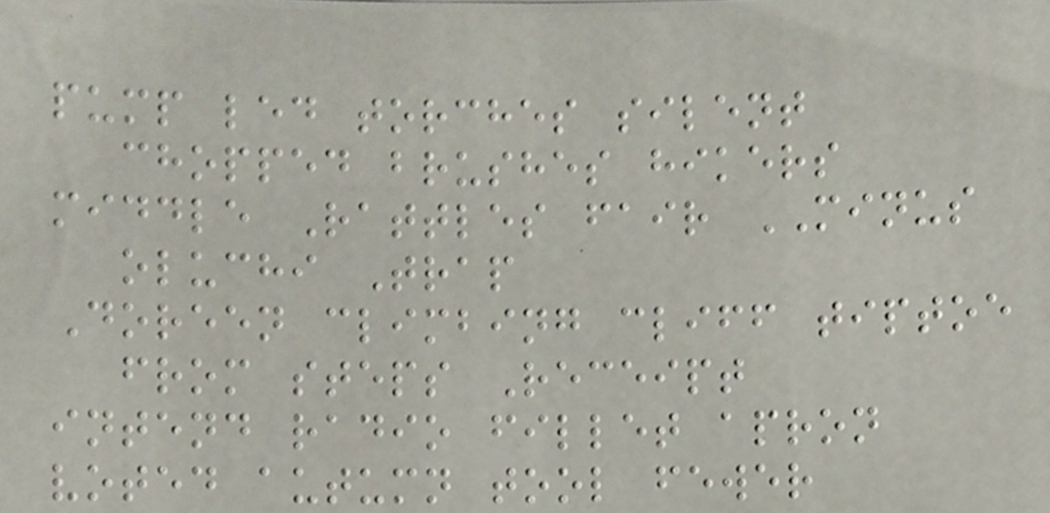pump led torches silent
chopped brushes hikers
middle Rattles fair MINUS
oluchi Trap
Doreen climbing cliff tiptoe
from steps Receipt
intend radio fillet apron
voted autumn tool fewer
